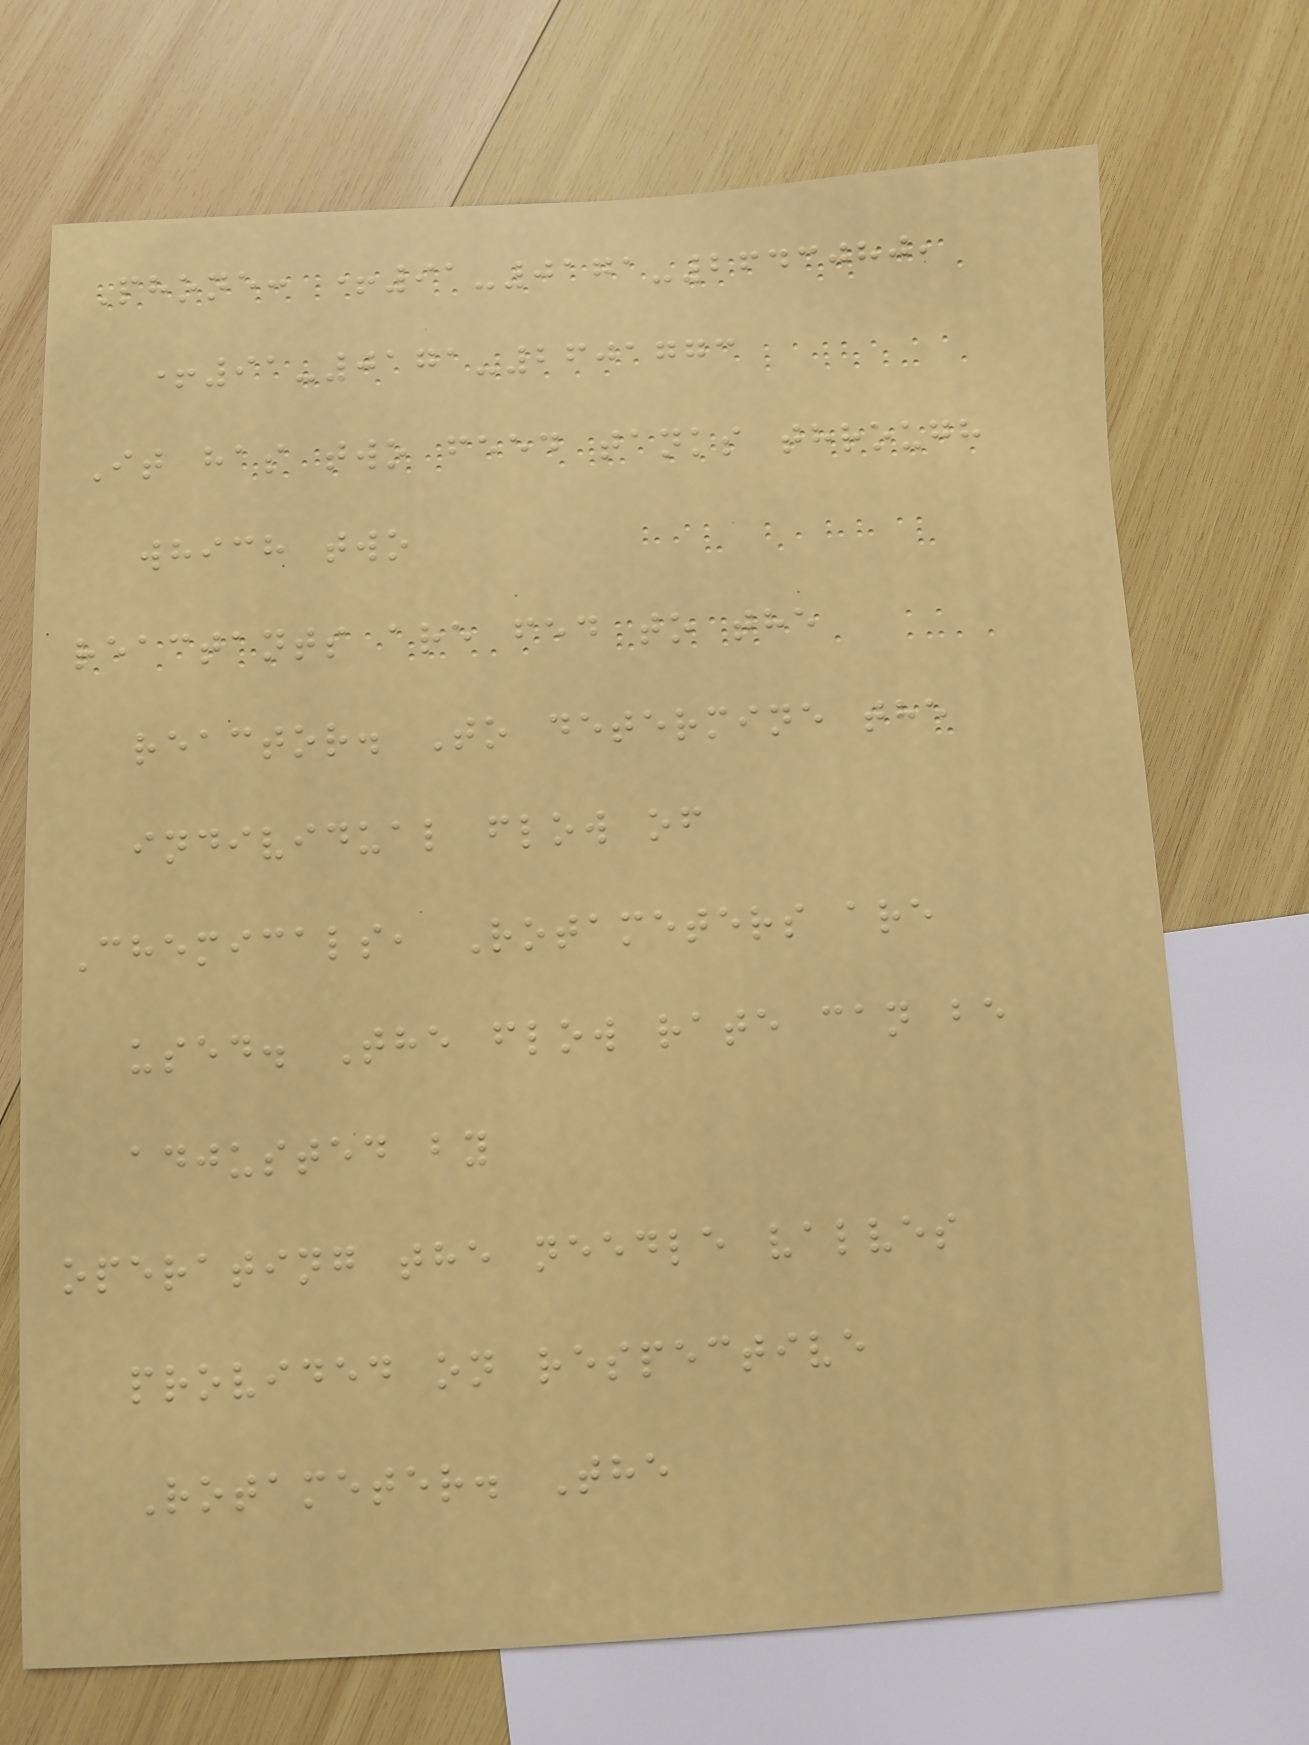Phone: +91-0171-2643080,
+91-0171-2601773
It has two feed tanks through
which two
reactants are fed to the
reactor. To determine the
individual flow of
Chemicals, Rotameters are
used. The flow rate can be
adjusted by
operating the needle valves
provided on respective
Rotameter. The
